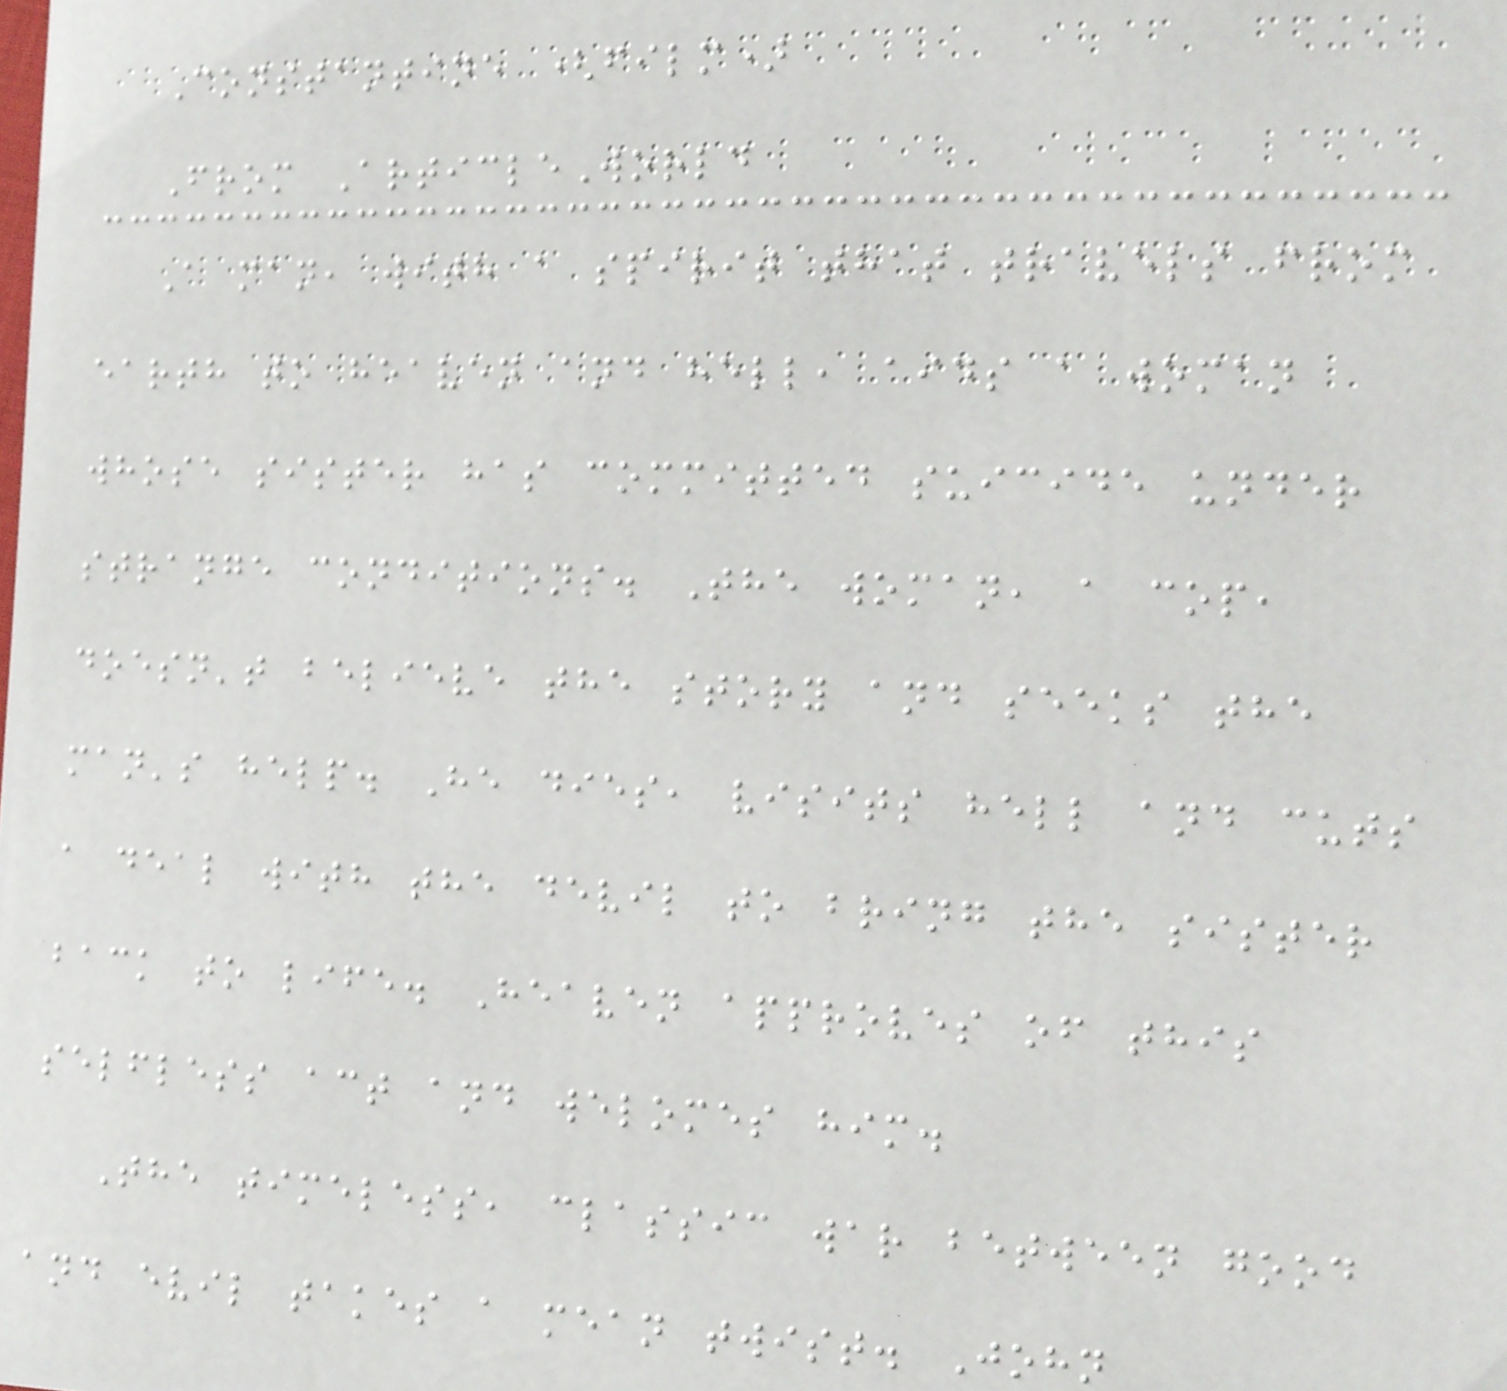Constantine (film)
From ArticleWorld
A man, with a spirit that travels from
earth to heaven and hell, aids a woman
whose sister has committed suicide under
strange conditions. The woman, a cop,
doesn't believe the story and seeks the
man's help. He dies, visits hell and cuts
a deal with the devil to bring the sister
back to life. Heaven approves of this
selfless act and welomes him.
The timeless, classic war between good
and evil takes a mean twist. John
